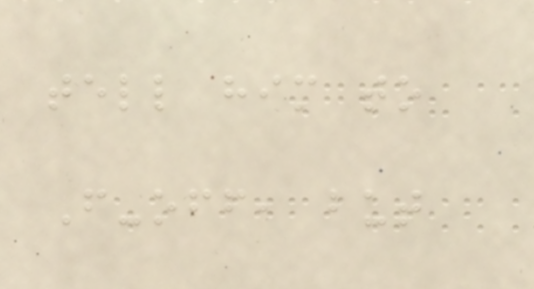tell him to
F-off, but
